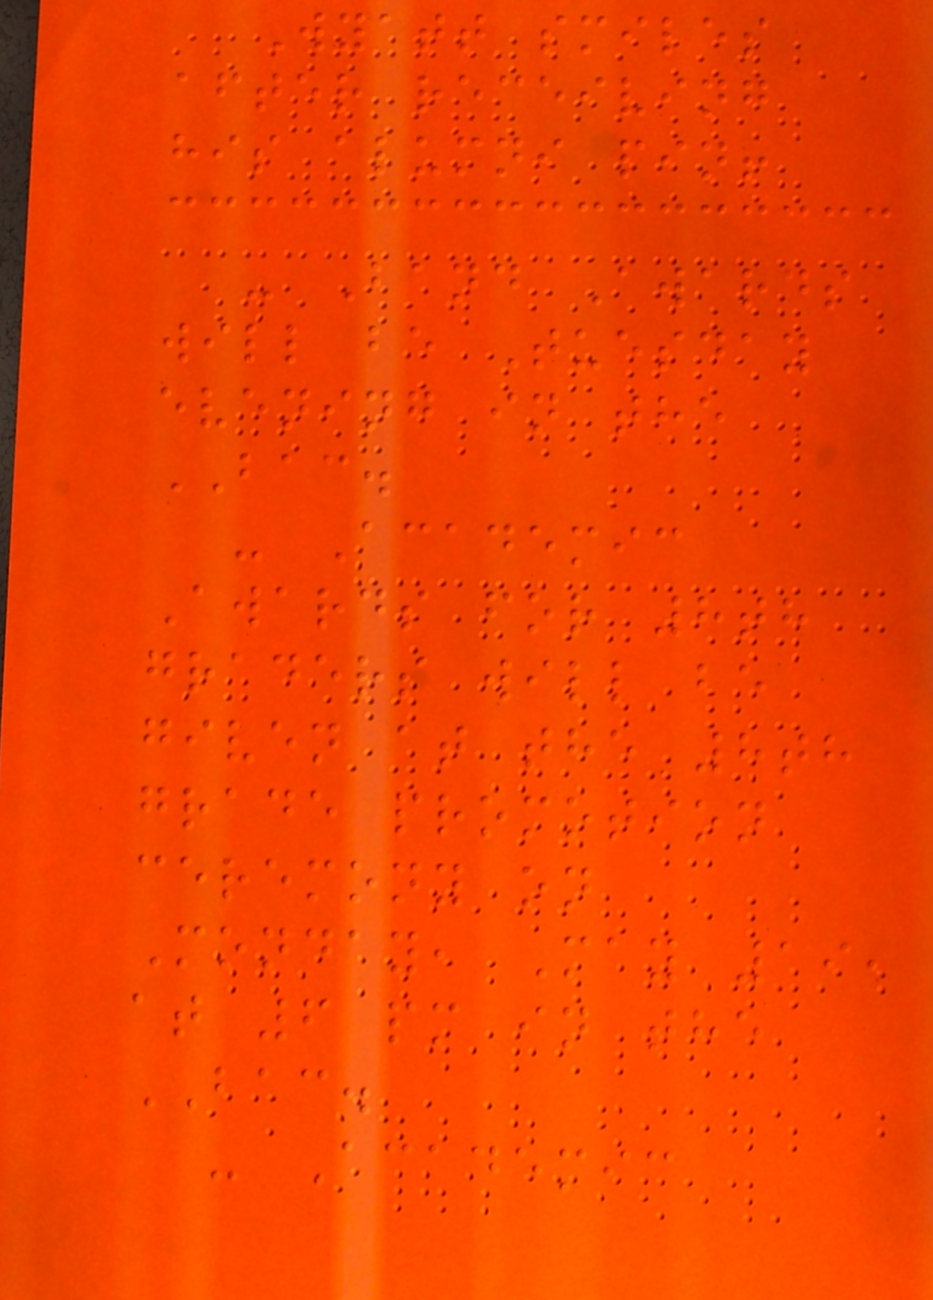Wyatt smiles
after receiving
his alumni pin!
- Band Awards
will be Tuesday
evening in the
BAC.
- Academic
Awards for 8th
graders will be
given at the 8th
grade promotion
ceremony on
Monday, May 19,
at 6 pm in the
BAC.
- Academic
